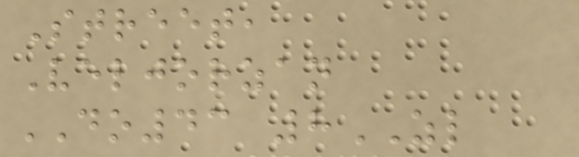Street,
Veljorzan
DO43 8ZL
